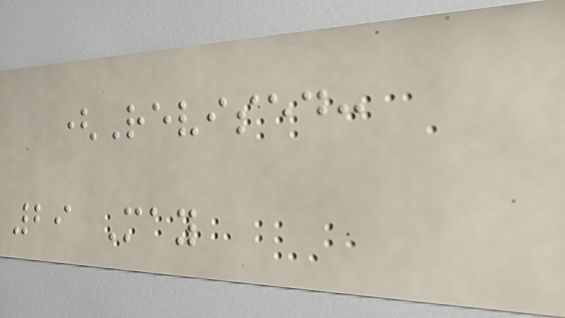(Revised:
29 May
